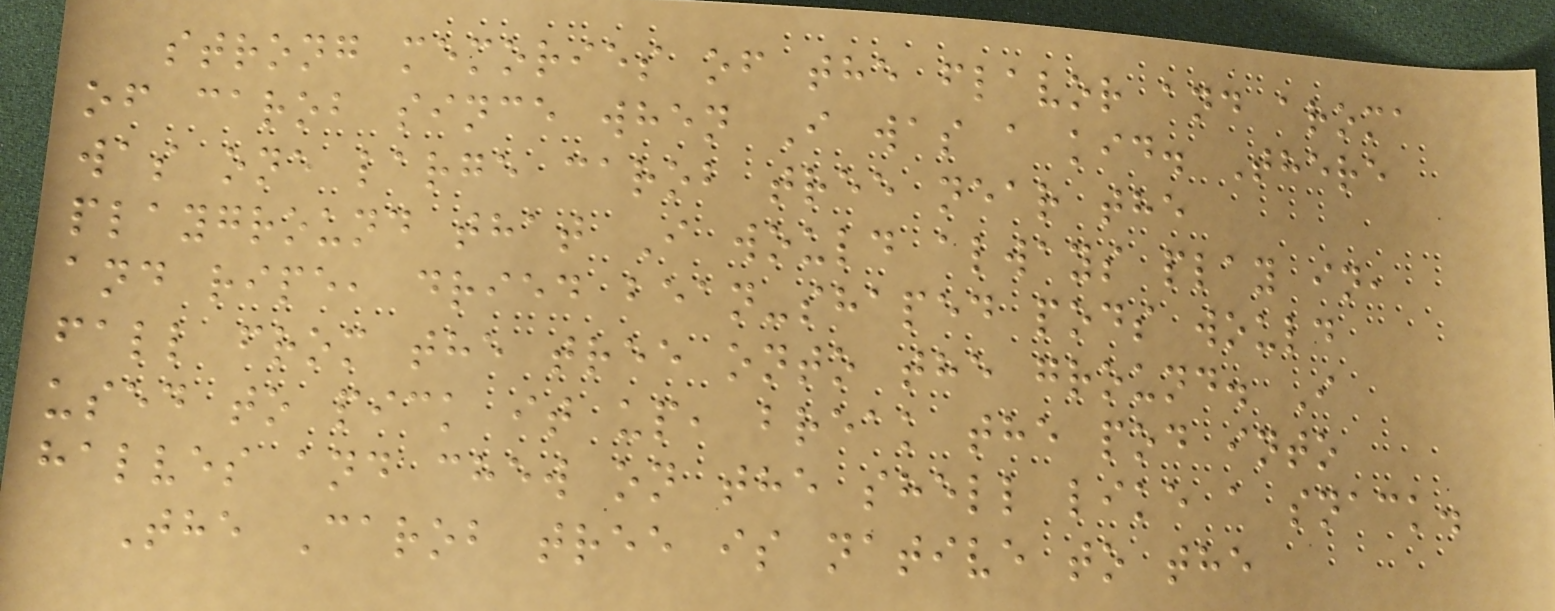strong memories of the flavor and aroma
of carob since when I was a kid. There
was one large carob tree near the
playground that I would always play in,
and ripe, dried bean-shaped pods would
fall from the tree onto the ground. I
used to pick it up, break the pod into
halves and chew on the shell like a snack.
The Carob tree is native to the
